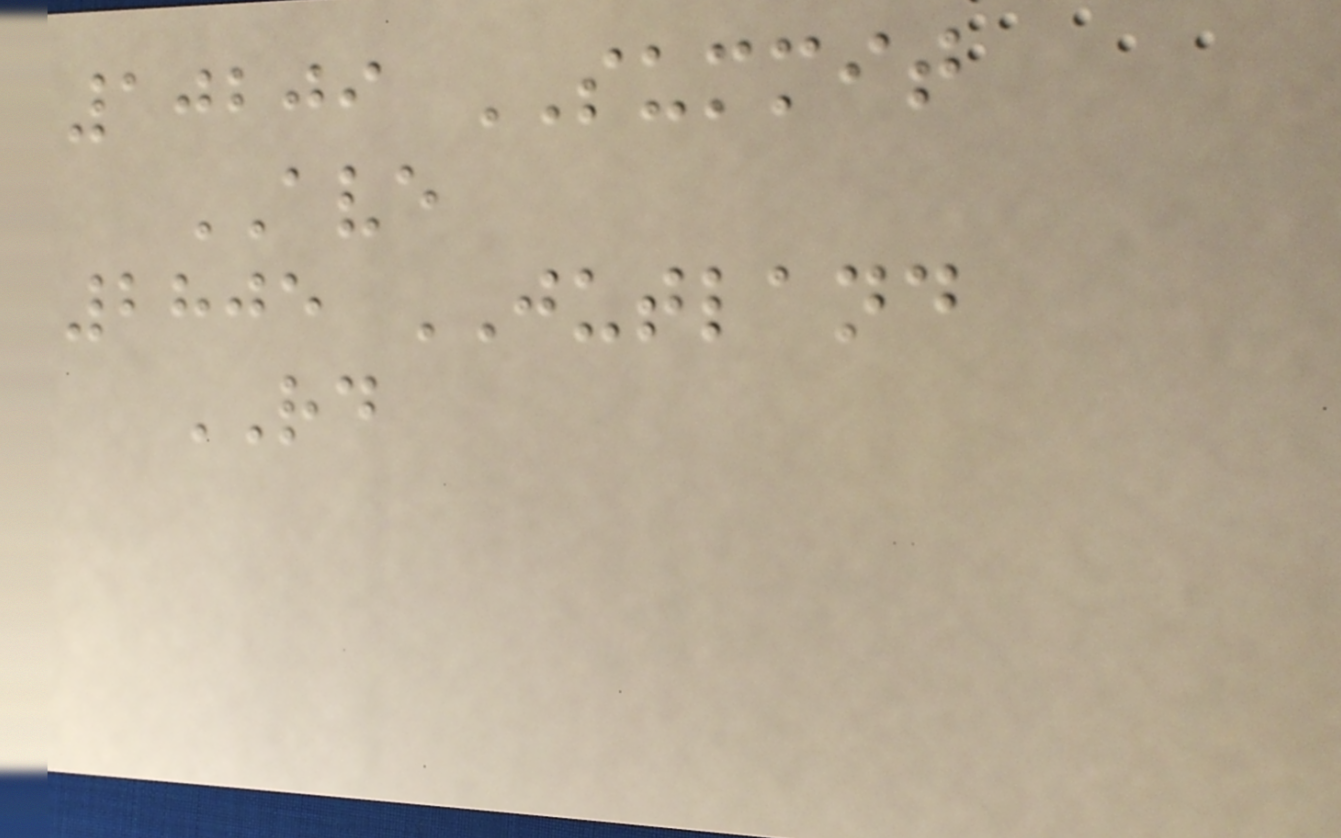10209 SUMMIT
AVE
2805 JUTLAND
RD
